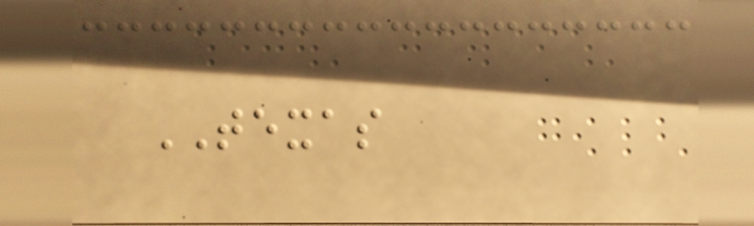TEXAS
